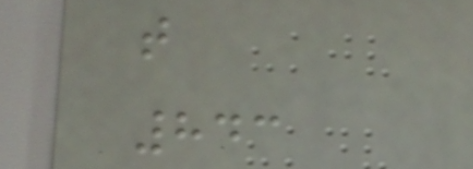t
843
